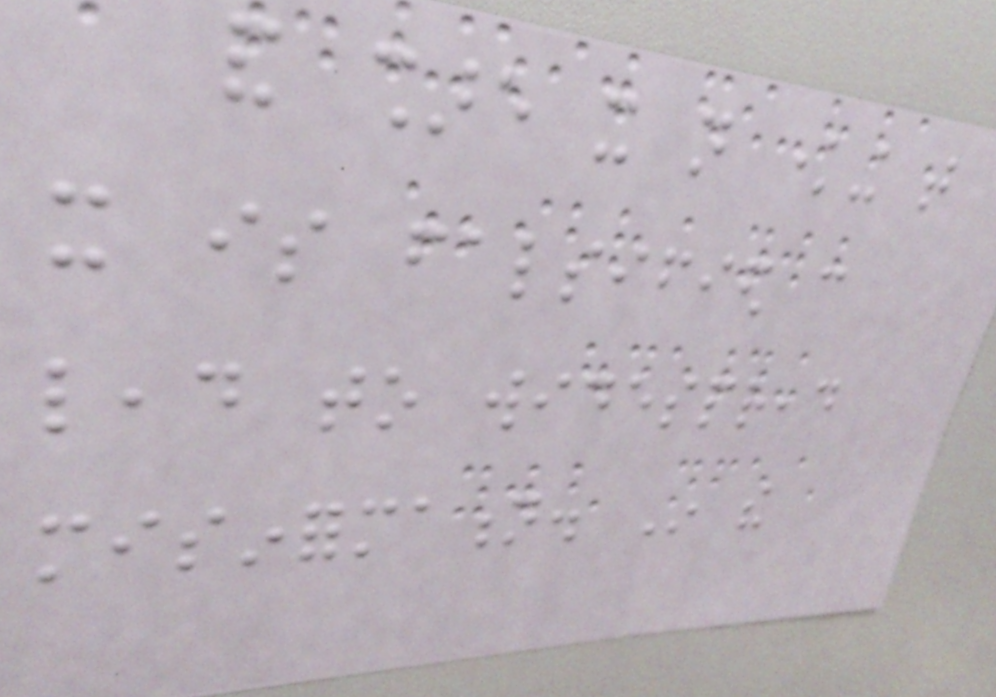and share it not knowing that
it is falsified can
lead to widespread
misinformation. In the
